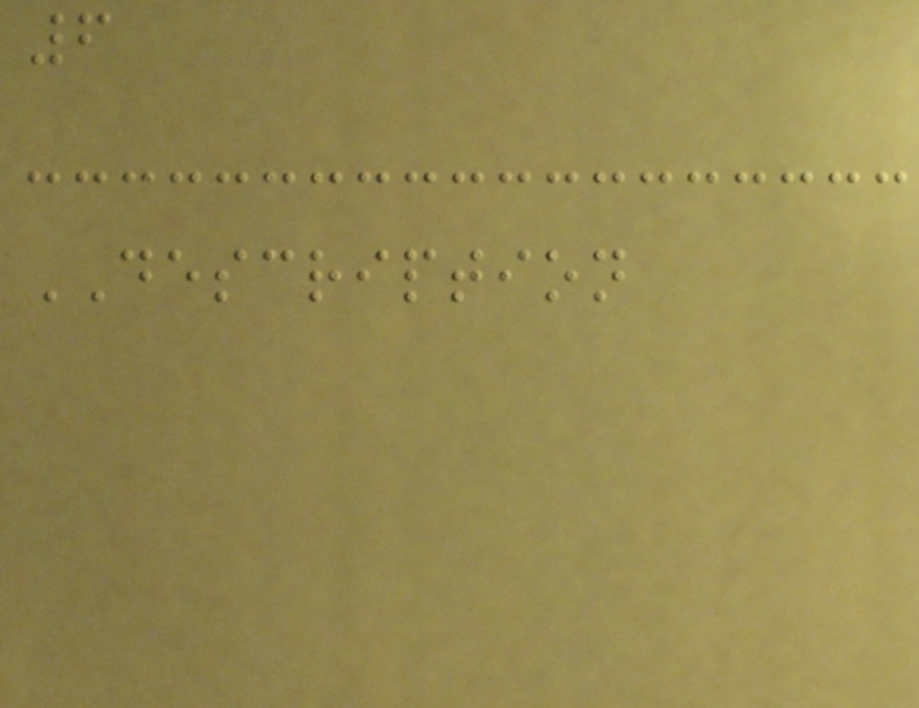6
DESCRIPTION
